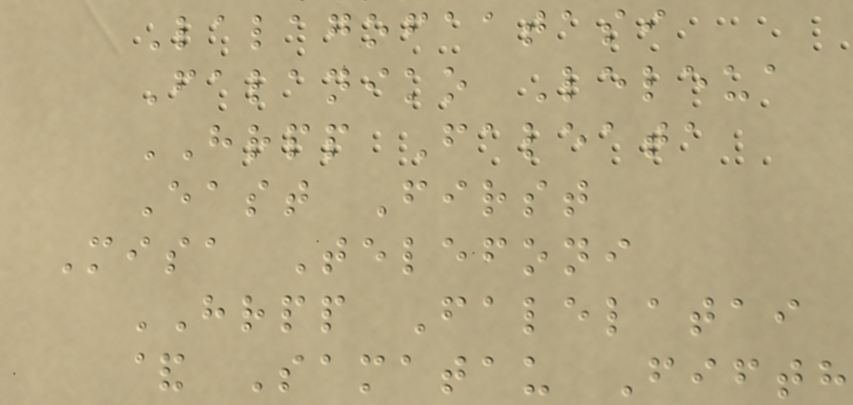Lalagofaatasi
Falaniko Leleua
HRPP Faleata
East First
Misa Telefoni
HRPP Falelatai
& Samatau Fifth
